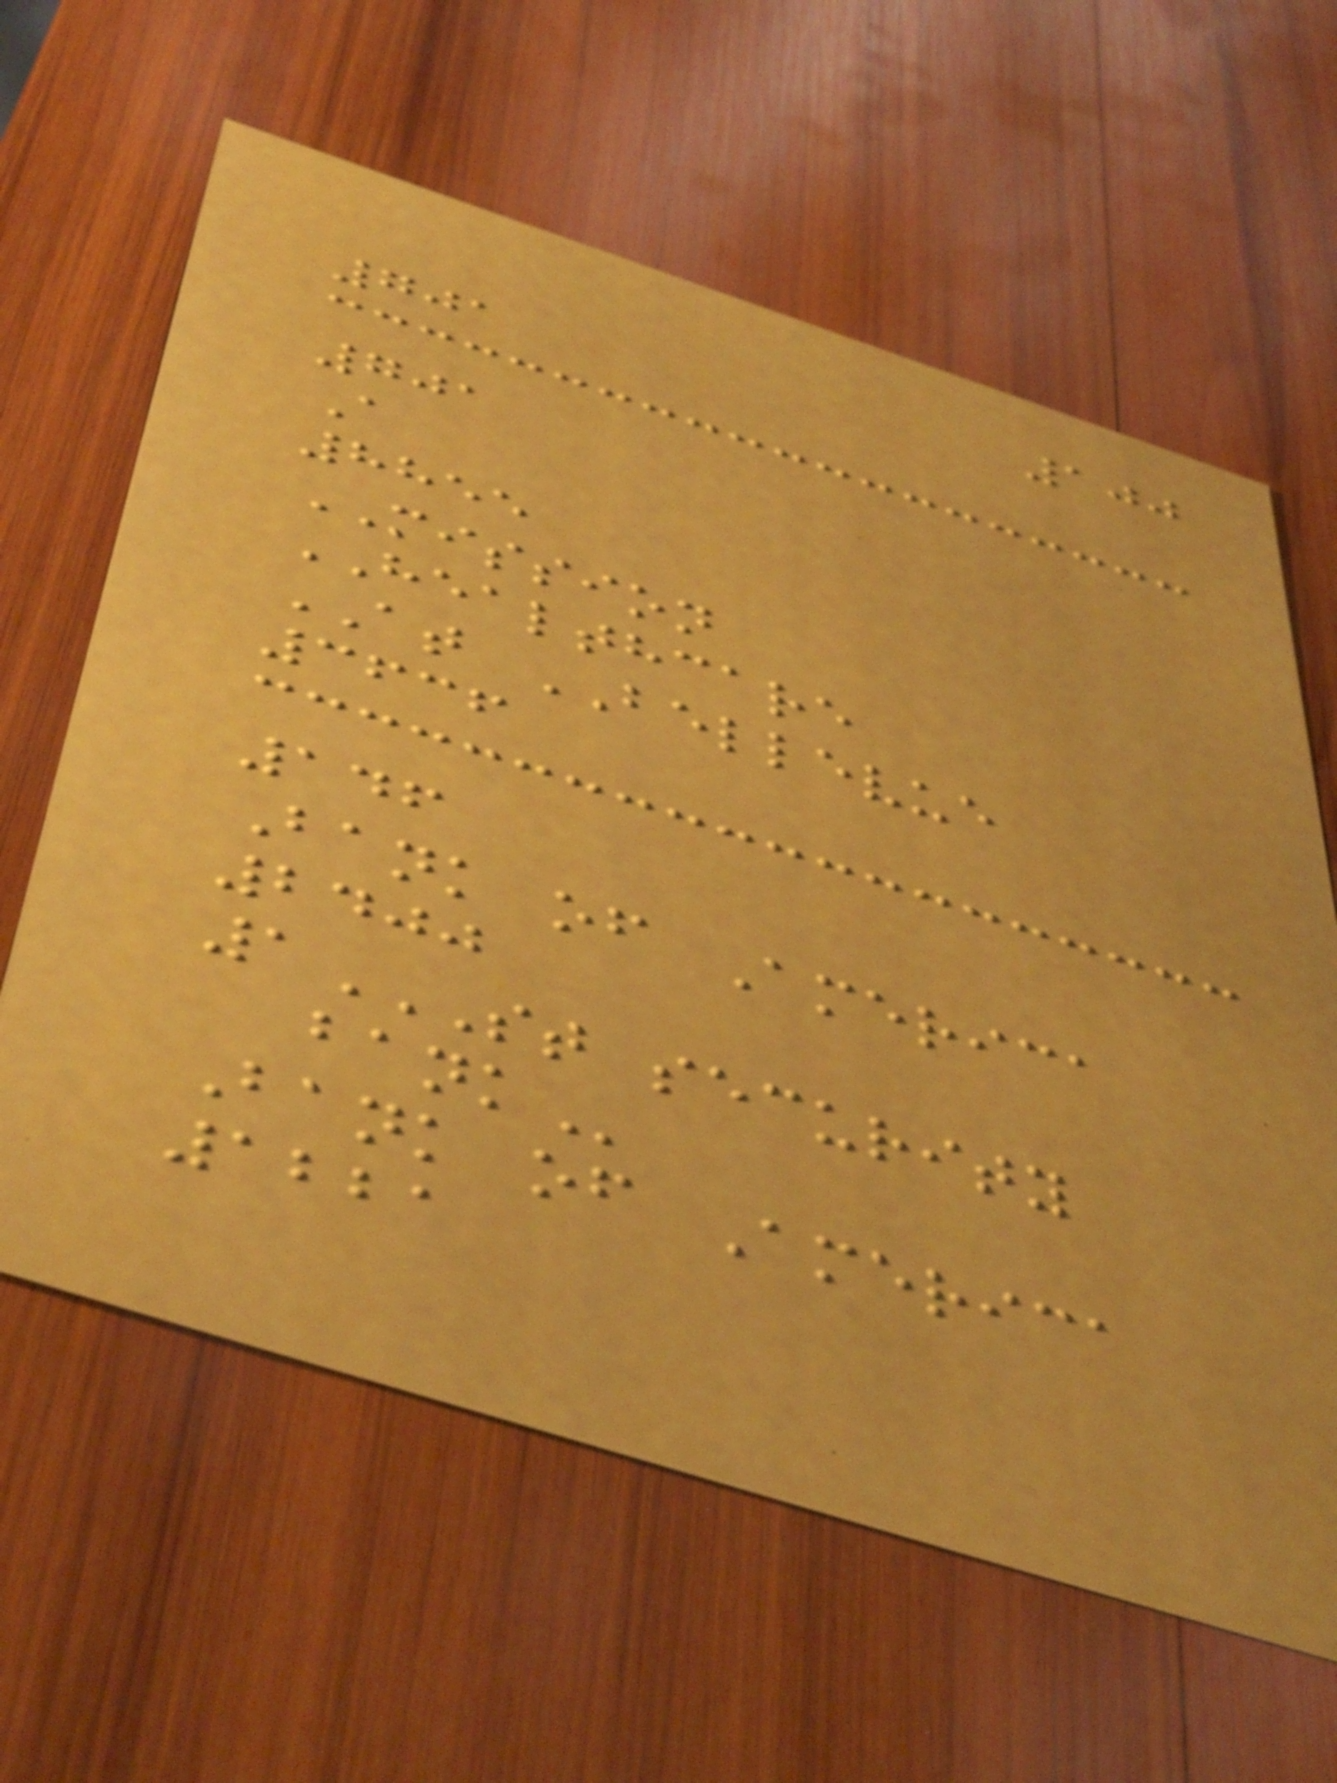100
701
701
A
8855
MISSION
HEALTHCARE
AT BELLEVUE
3636
146
Bank of America
2400
1ST SECURITY
BANK
Bank of America
1221
